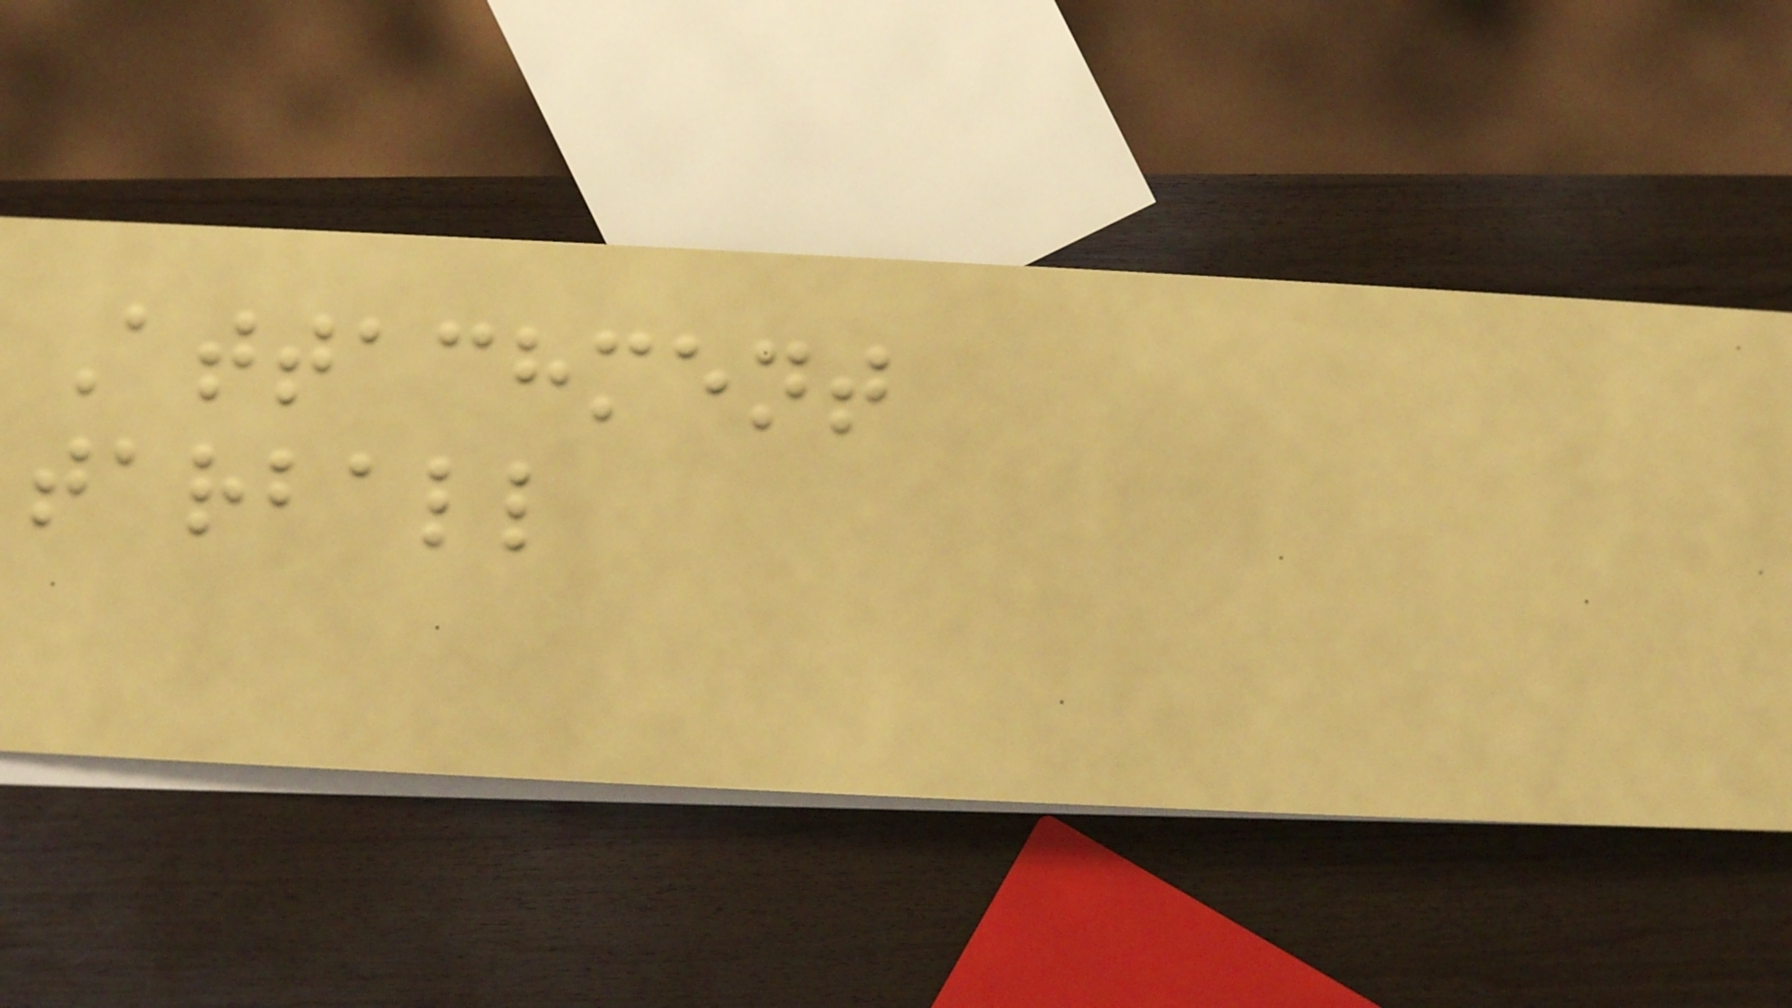Attachment
tarball
